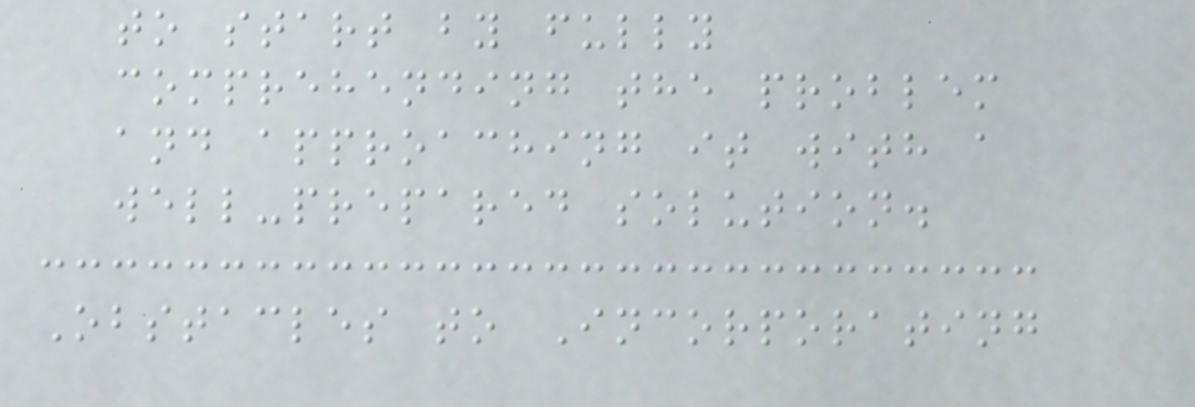to start by fully
comprehending the problem
and approaching it with a
well-prepared solution.
Obstacles to Incorporating
